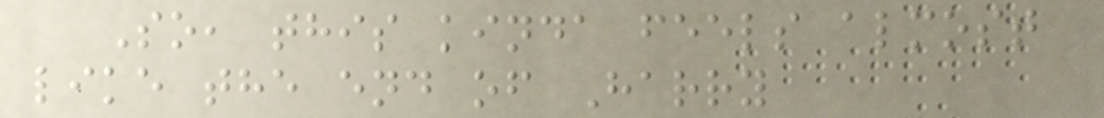So, this kinda feels almost
like the end of Harry
